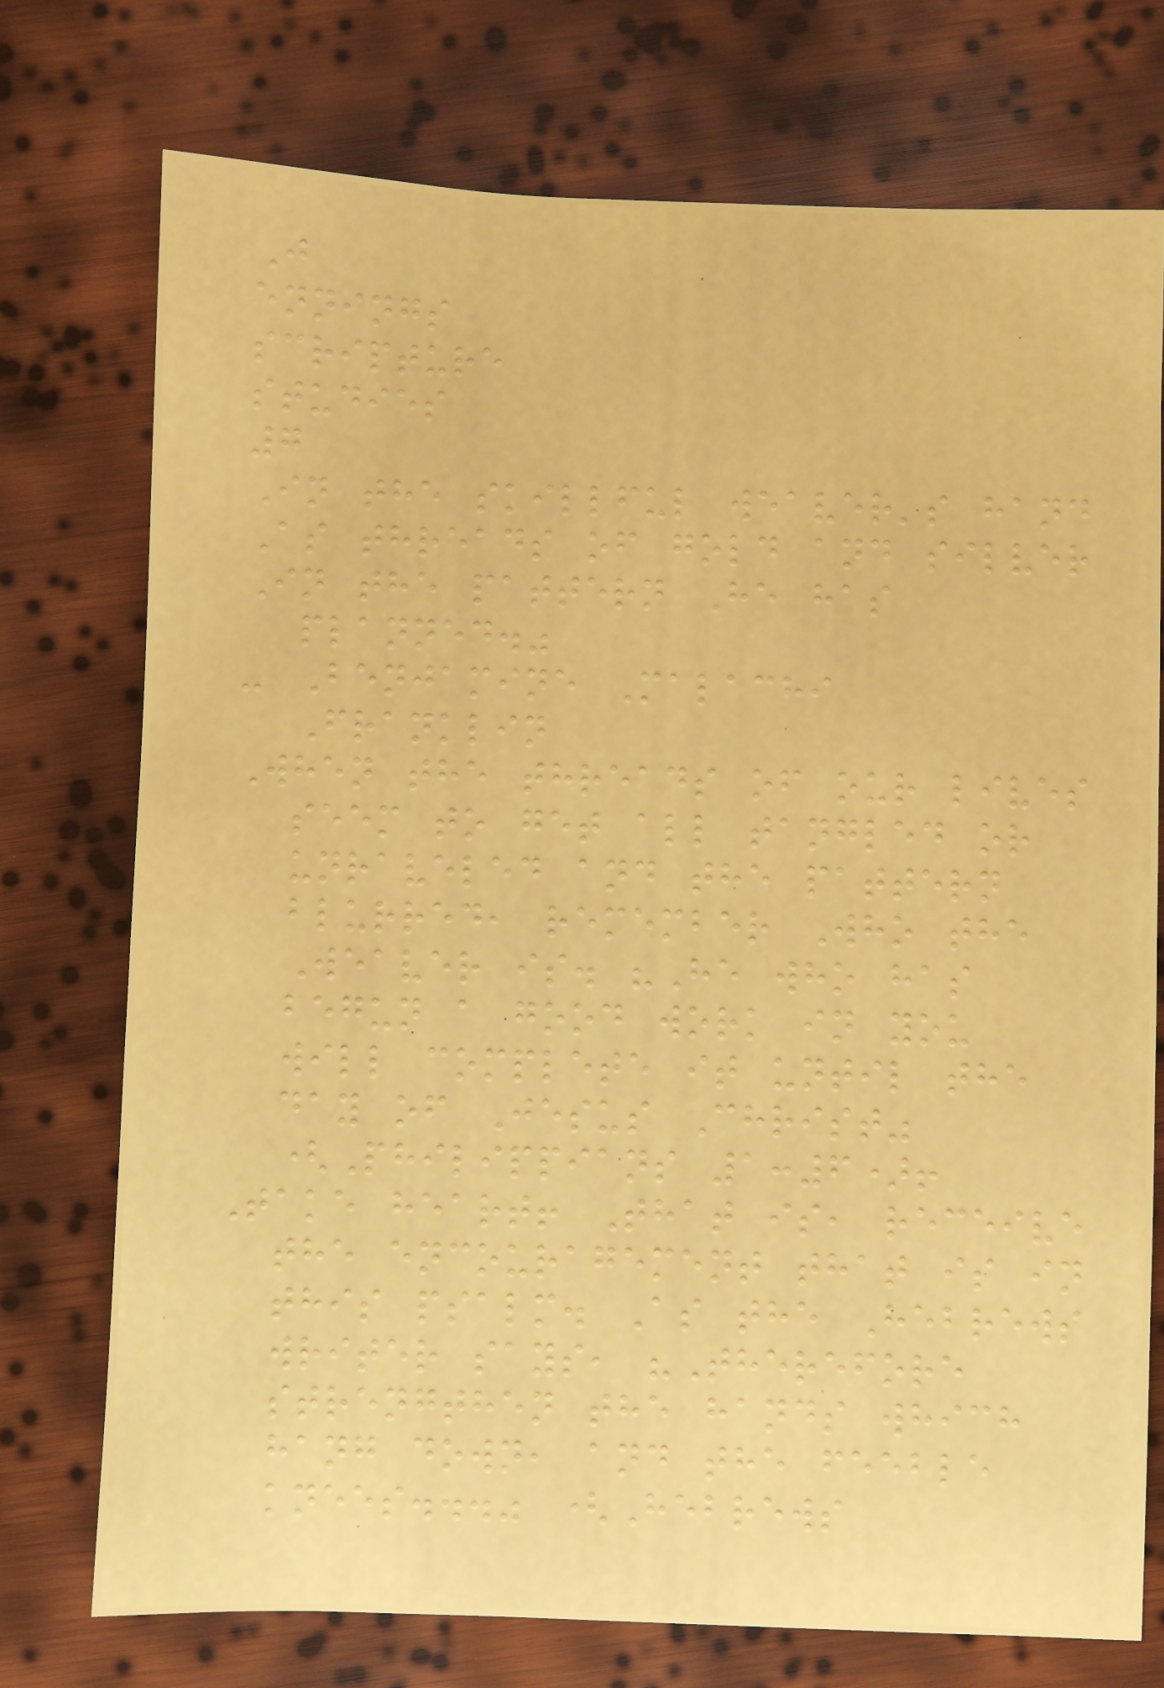J
ennings
scripture
studies
7
In the skillful weaver's hand
As threads of gold and silver
In the pattern He has
planned."
- Benjamine Malachi
Franklin
When the threads of our lives
seem to get all tangled or
unraveled and the pattern
blurred, remember Who the
Weaver is. "He who has
begun a good work in you
will complete it until the
day of Jesus Christ"
(Philippians 1:6)!
Take heart! That is, receive
the encouragement that is in
this psalm. As the Hebrews
writer says, "Therefore
strengthen the hands which
hang down, and the feeble
knees..." (Hebrews
